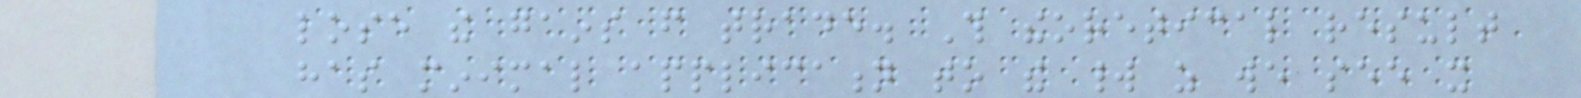lose the gains from trade. This theoretical result
has minimal application to the world as we see it
